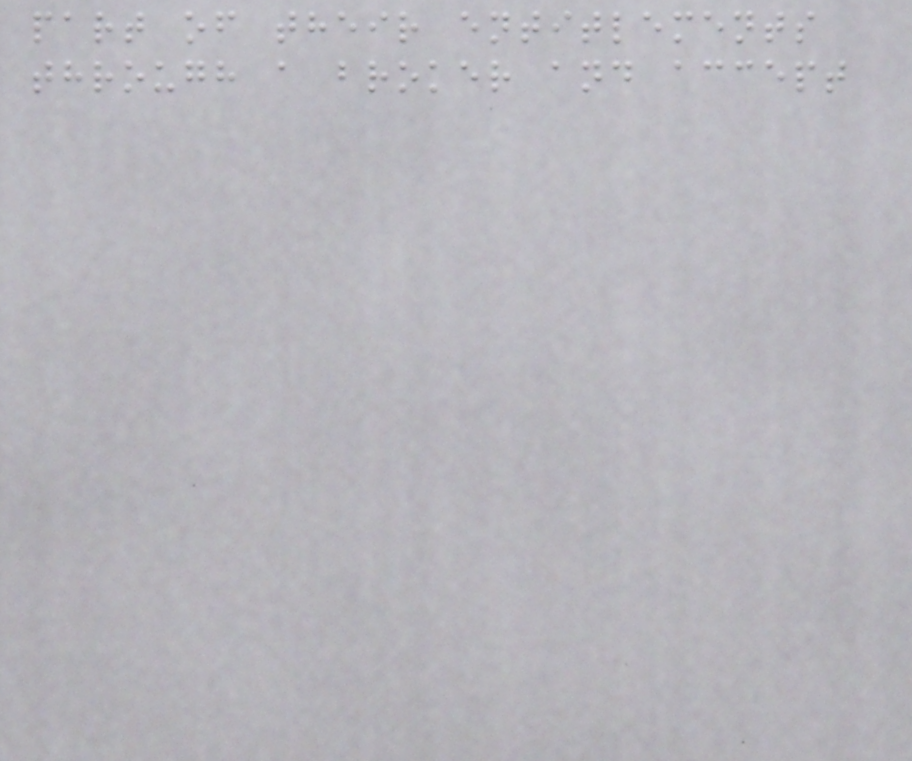part of their entitlements
through a broker and accept
